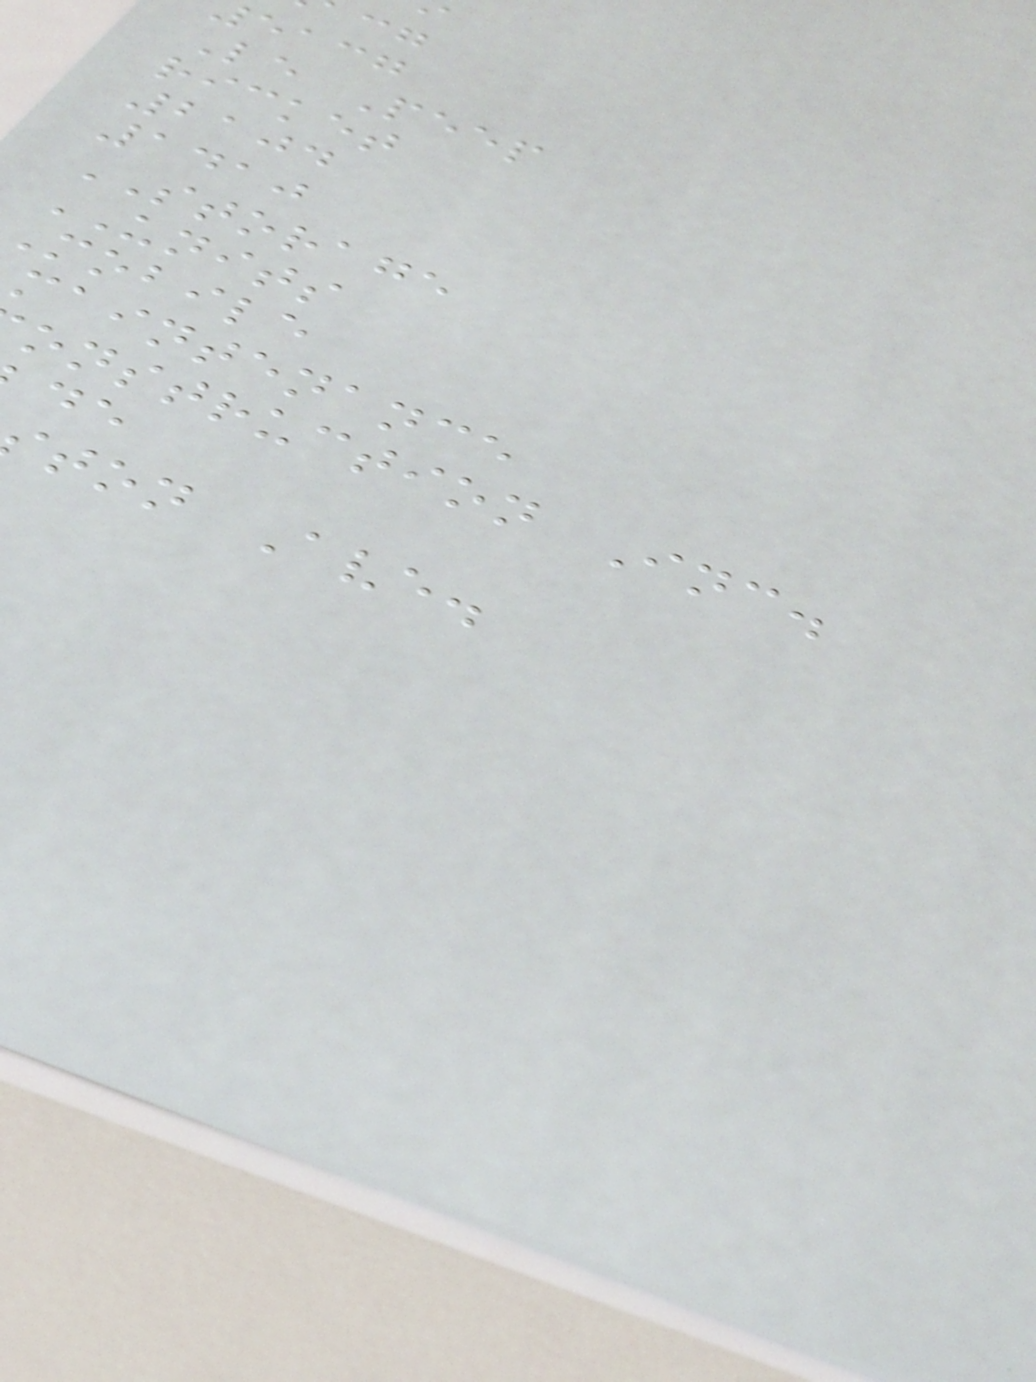eacg
Le Peep
ricket
2104
1410
STORAGE
UNITS
mobile
maintenance
onstruction Inc.
ton Ave.
